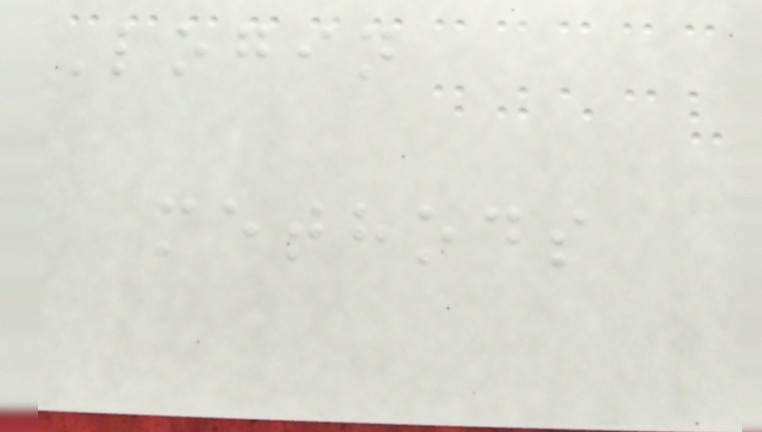Login
methods
